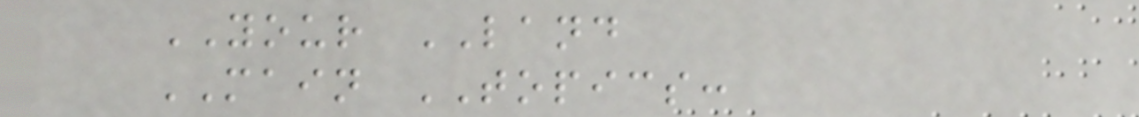YOUR LAND
MAIN TOPICS:
